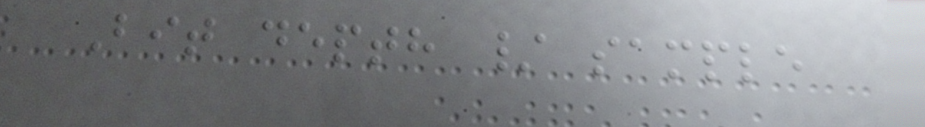Bit depth / sample
